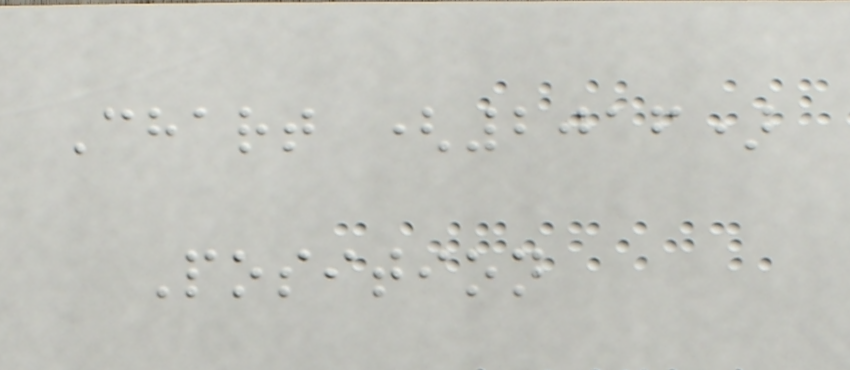Chart (2016)
Position
